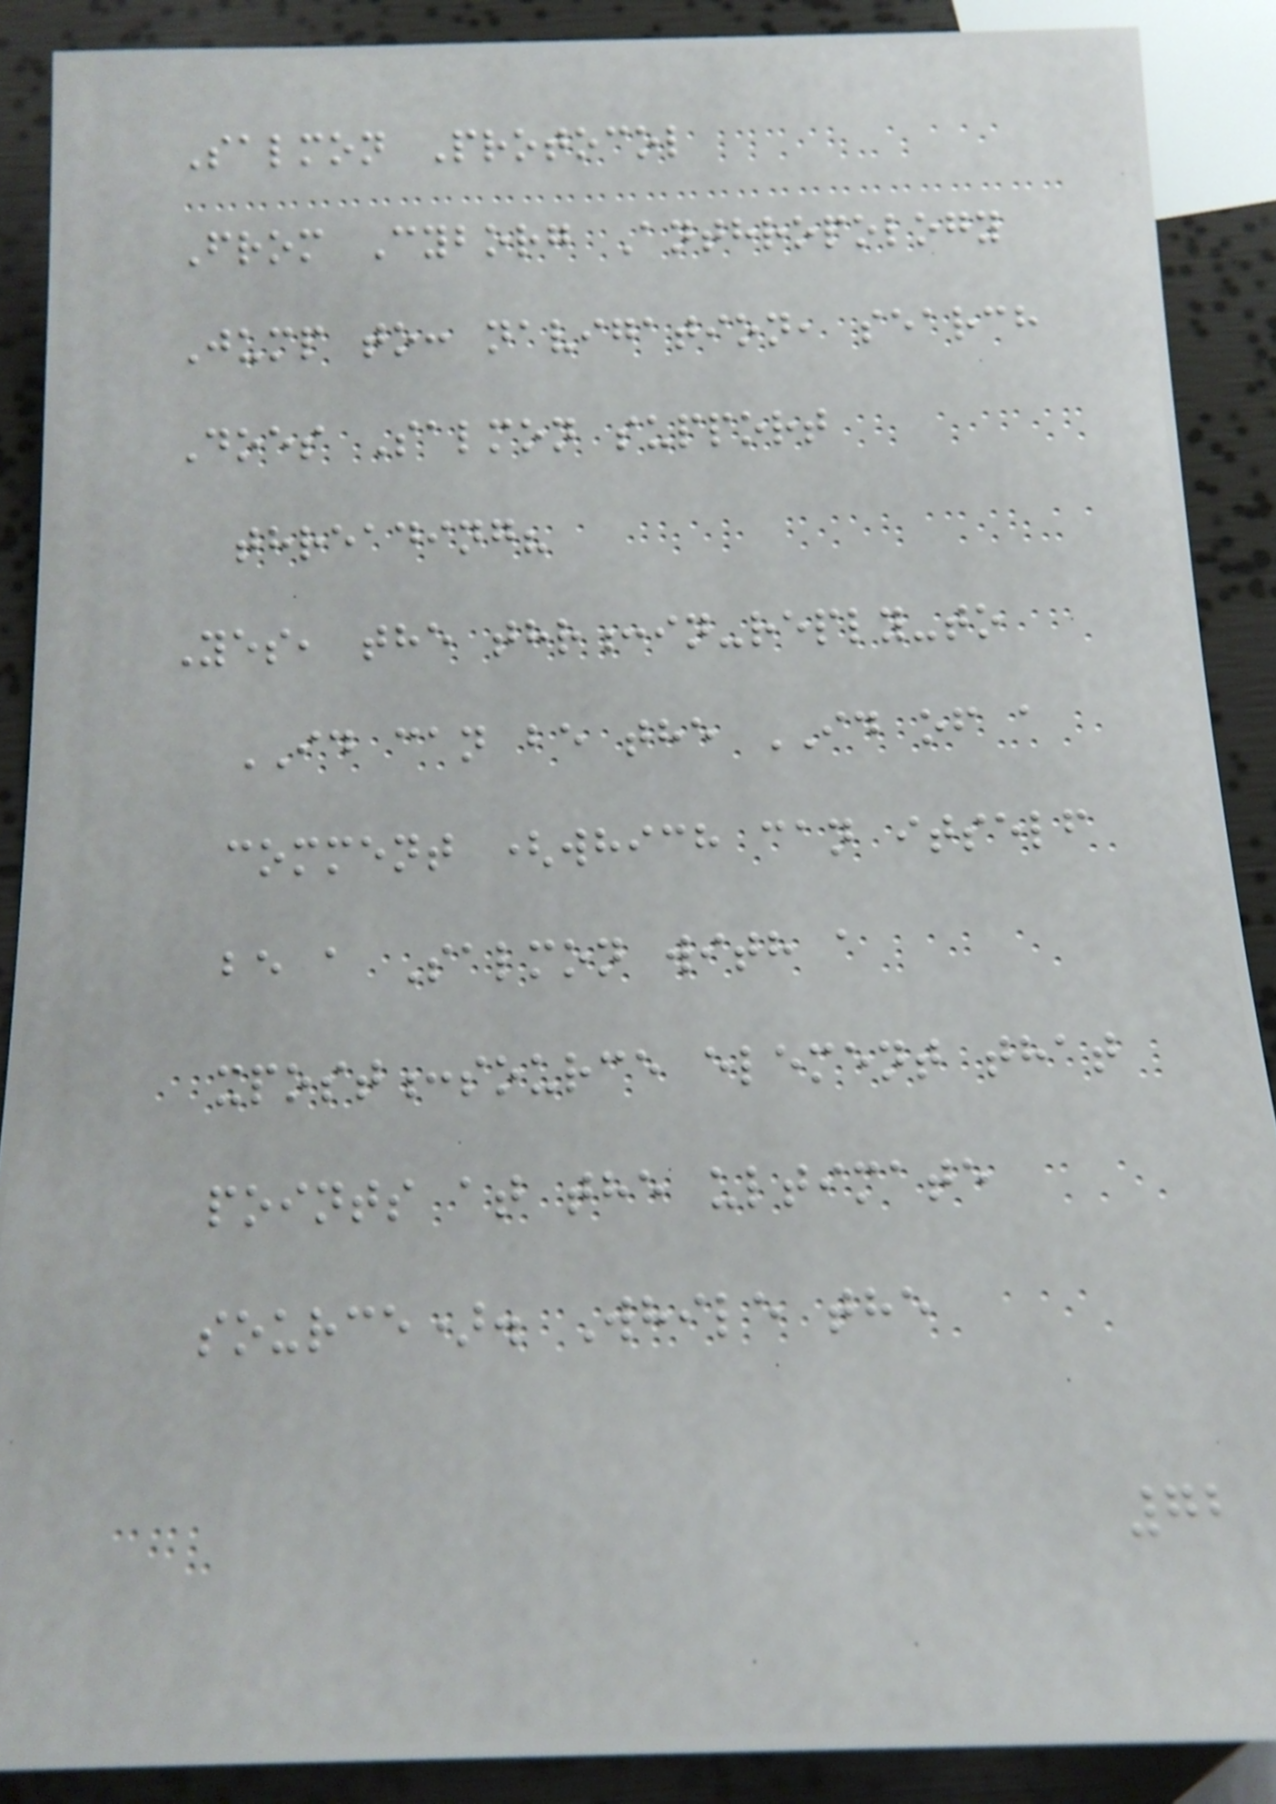Salmon Protocol
From Cyborg Anthropology
Jump to: navigation, search
Does Salmon support
threading?
Yes, the thr:in-reply-to
ID can be the ID of a
comment (which can itself
be a Salmon with a
xpost:source element that
points at the ultimate
source). While the
72
